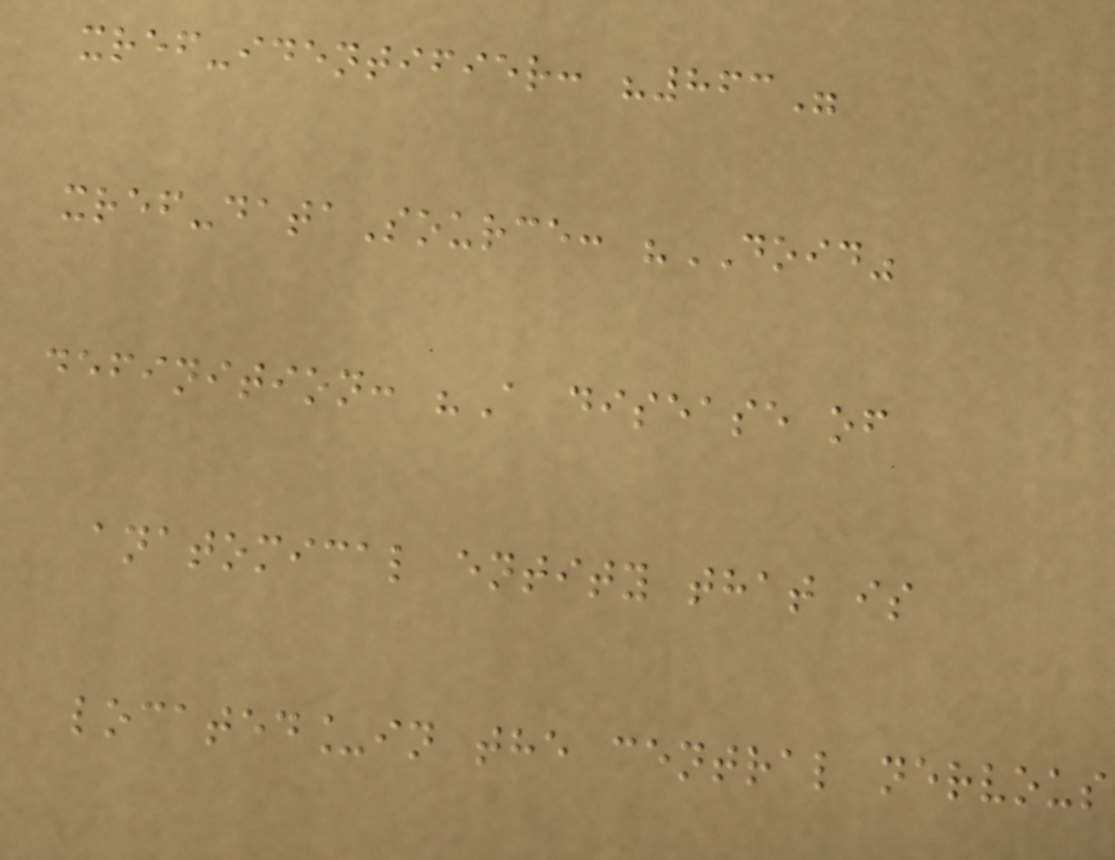xref-identifier: "863"
xref-dataSource: "DOID"
definition: "A disease of
anatomical entity that is
located_in the central nervous
